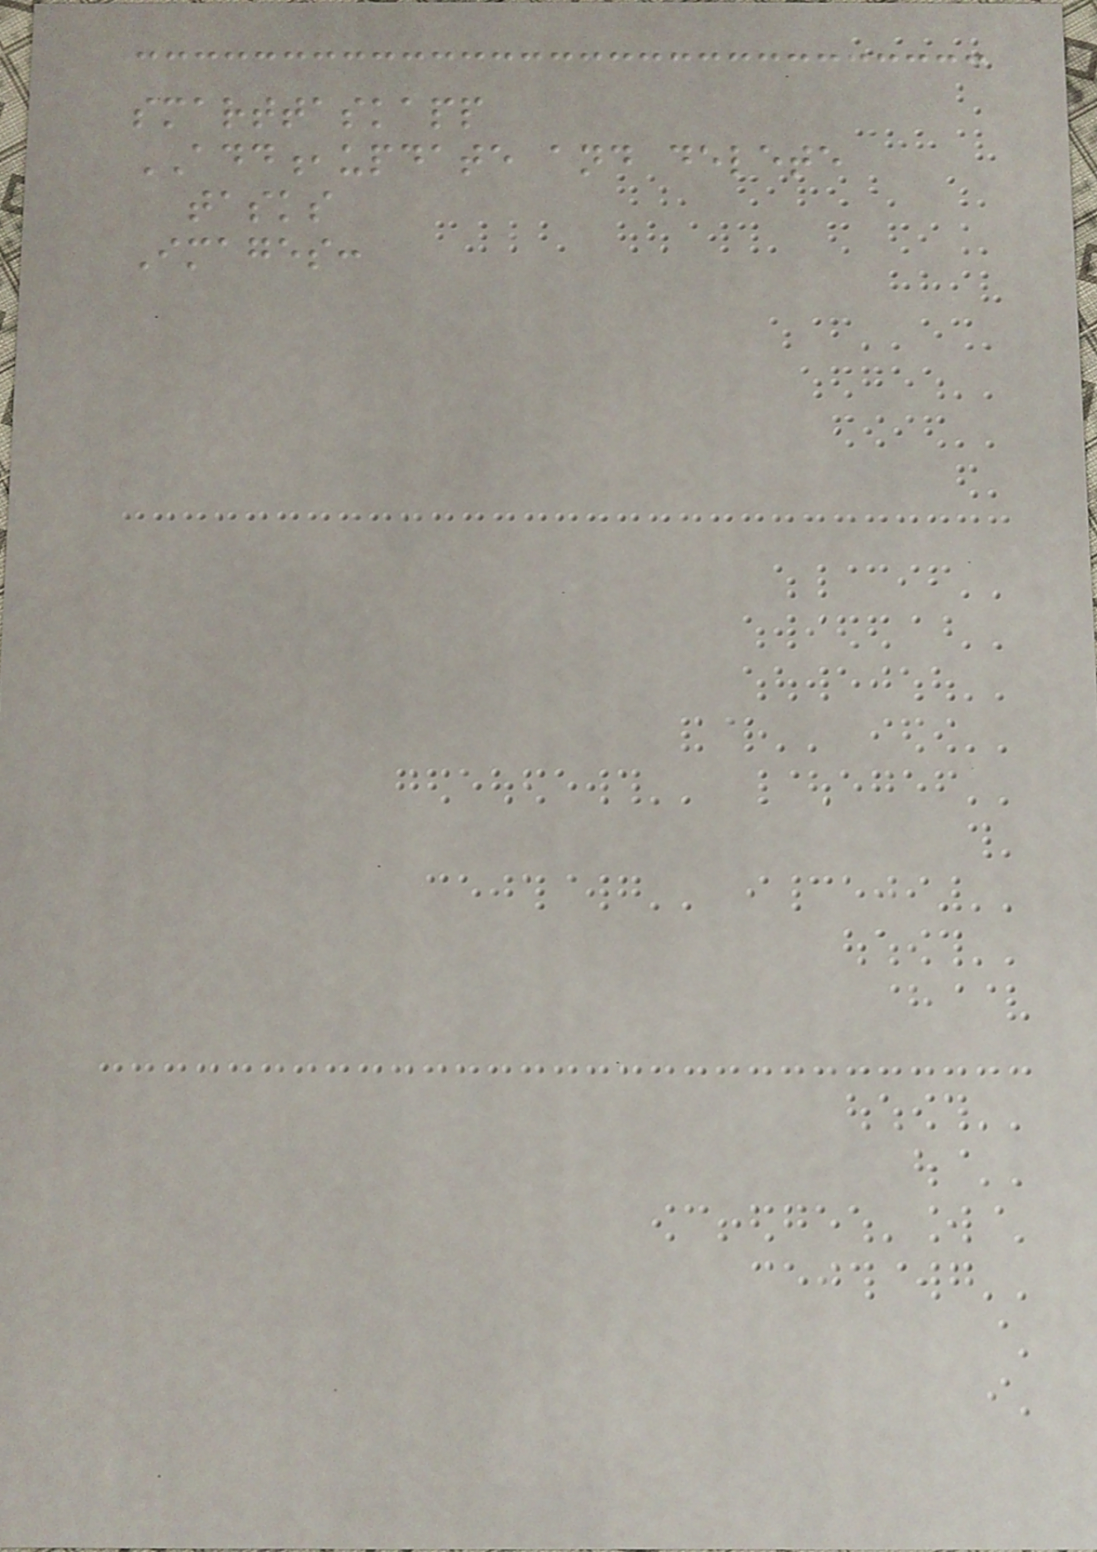smarttaskapp
ADD,update and delete
tasks
Images:
